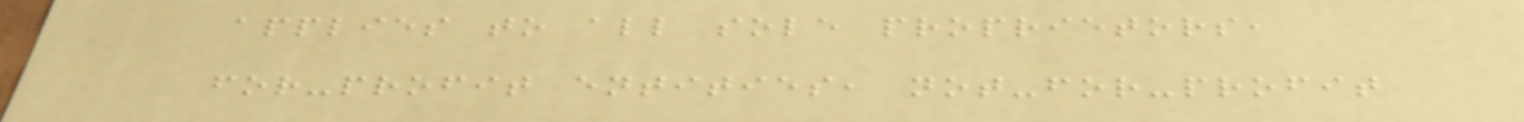applies to all sole proprietors,
for-profit entities, not-for-profit
